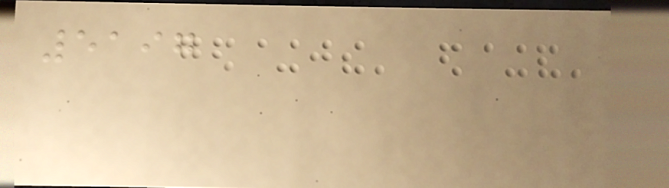5197
